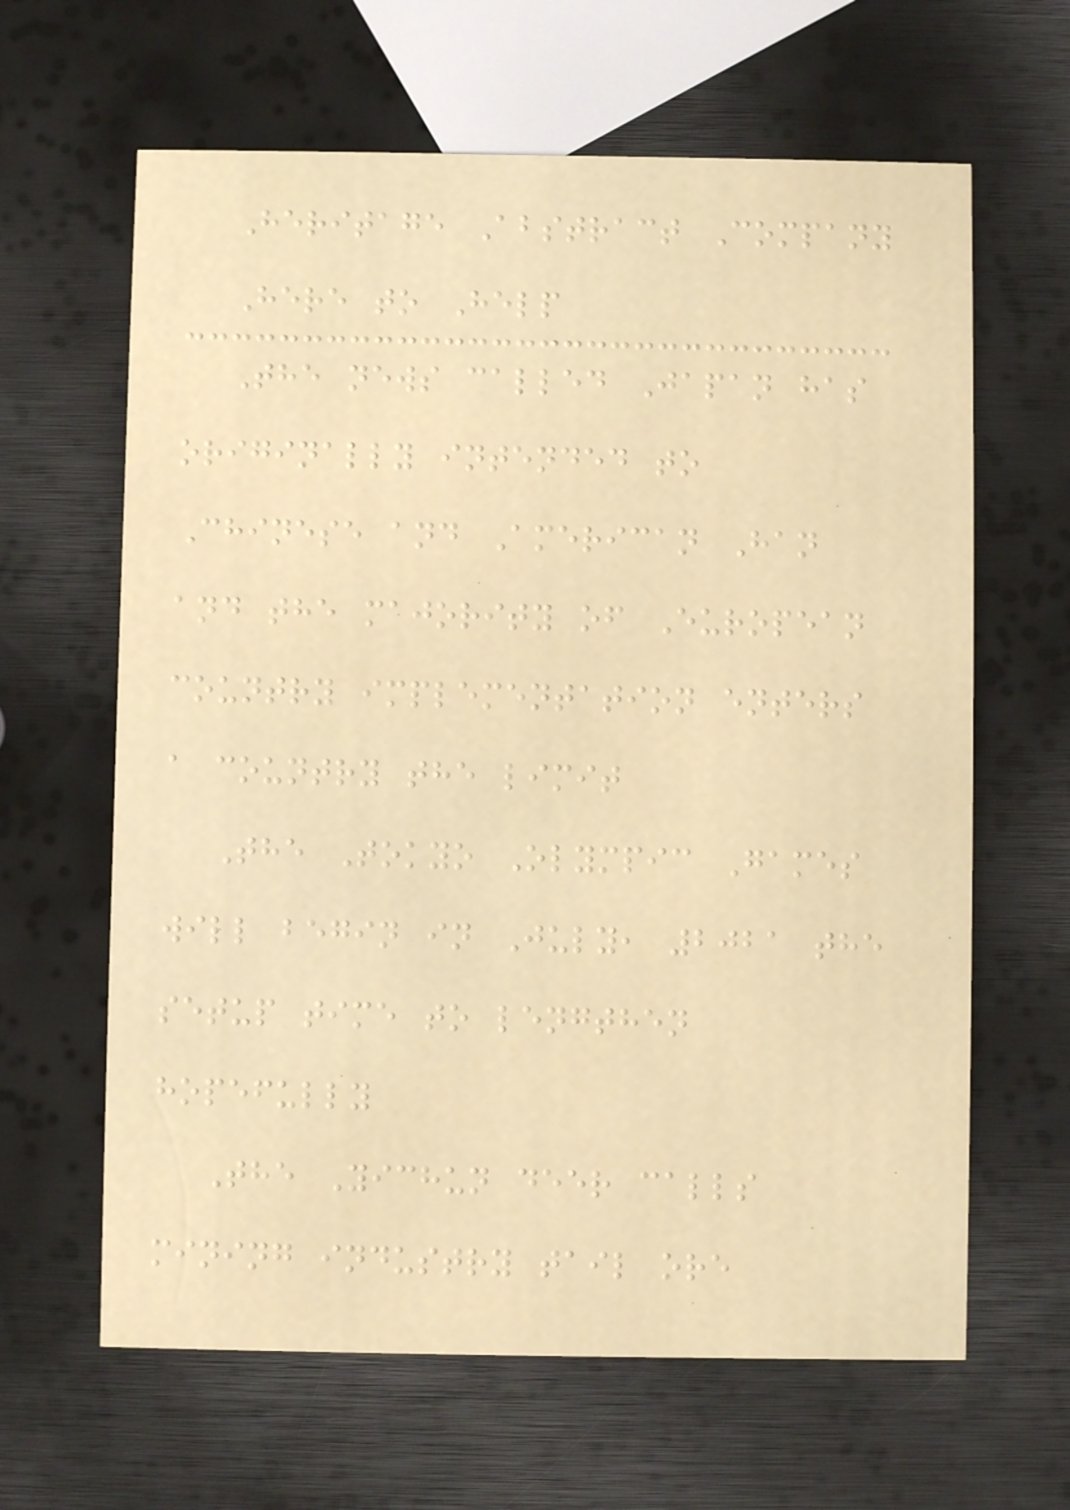Heritage Abstract Company
Here to Help
The news called Japan has
originally intended to
Chinese and American Han
and the majority of European
country implementation enters
a country the limit
The Tokyo Olympic Games
will begin in July, 2021 the
setup time to lengthen
hopefully
The Yichun deer calls
mining industry tail ore
